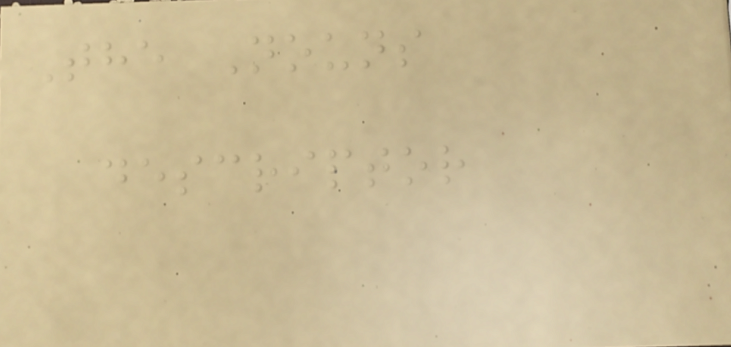The Nouns
descriptor
